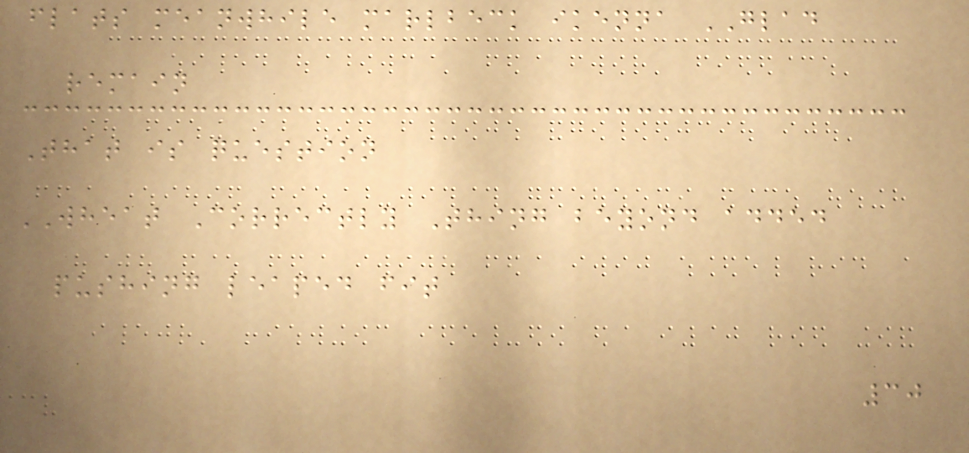flats meanwhile marlbeck ikenna GLAD
remain
That is question
WHEAT Correctly Thing beyond added
pushing leaped fit
30
